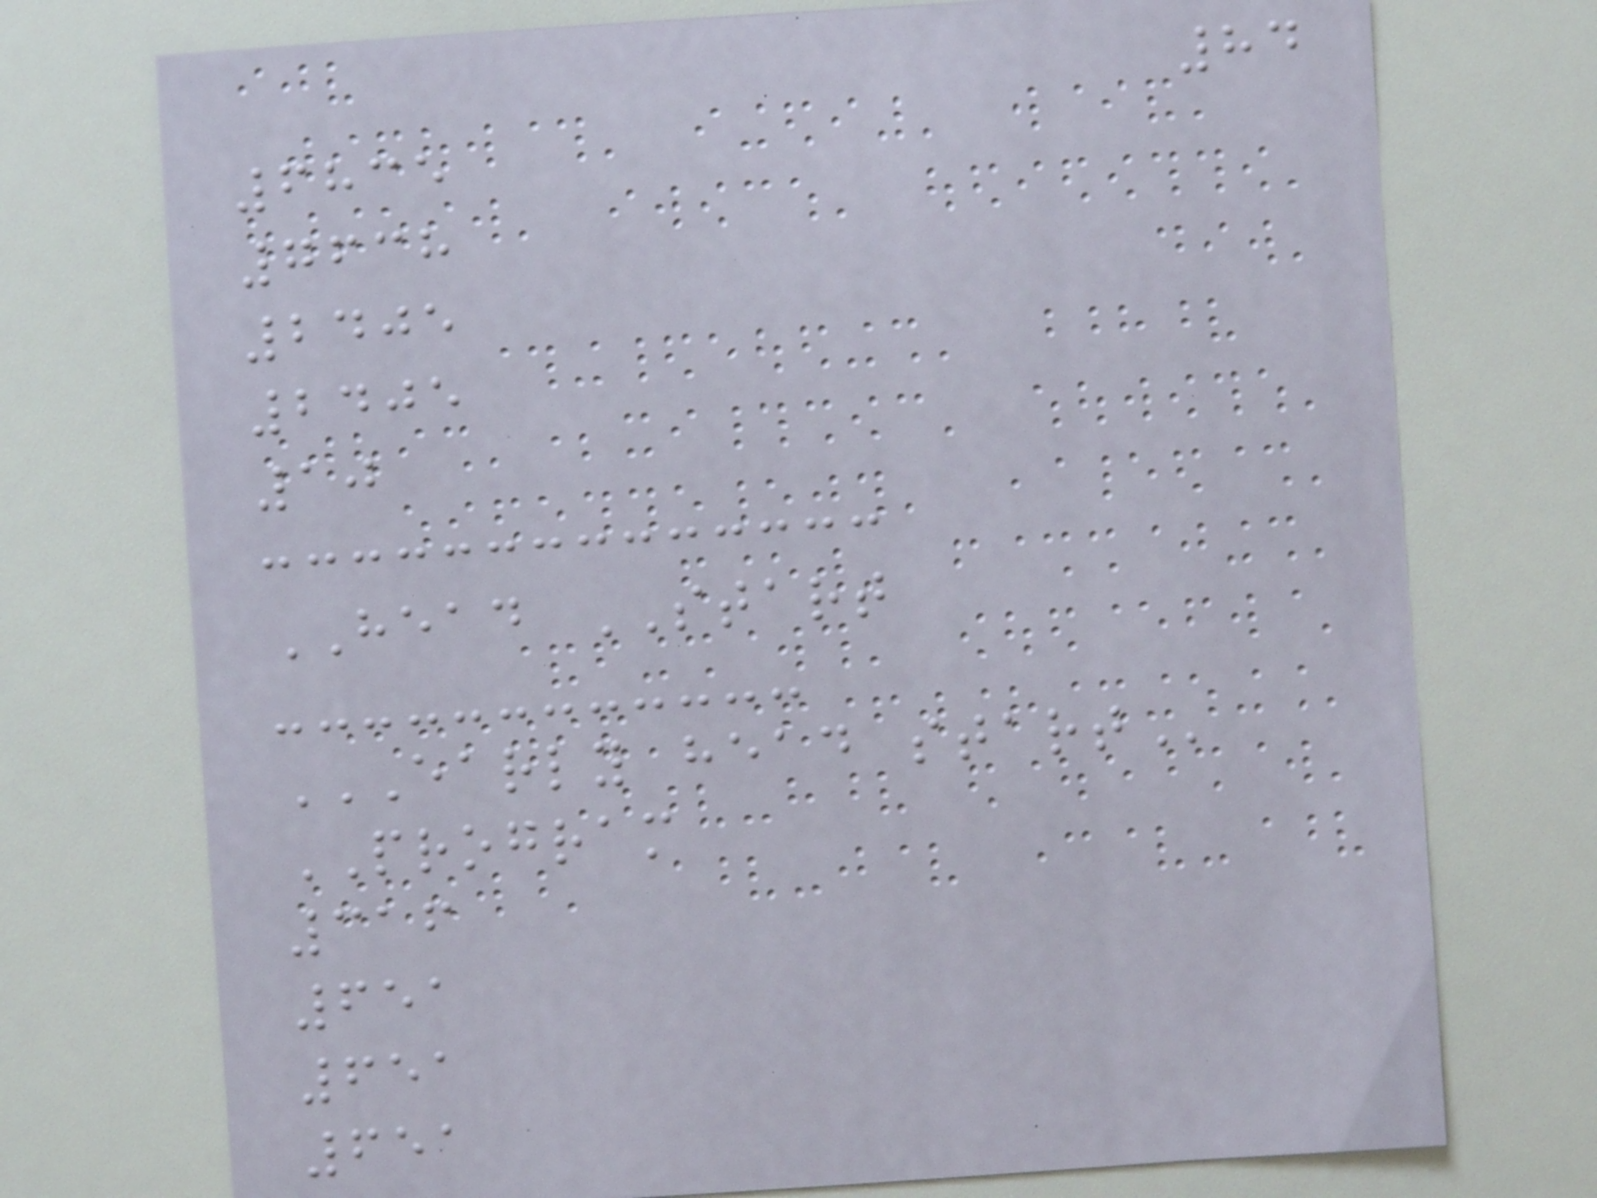84
6835
7638
2405
2405
10
HEAD START
EARLY HEAD START
PROGRAM
316
651
651
651
